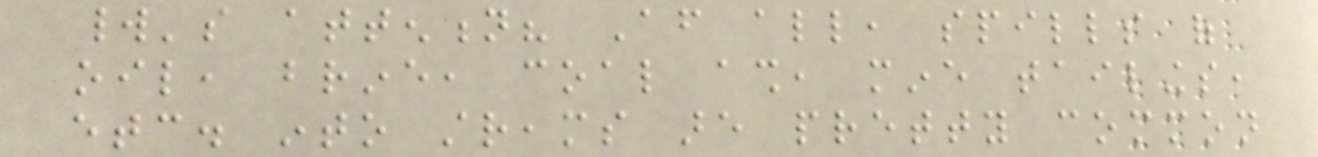world's attention? After all, spills of
oil, brine, coal ash, mine tailings,
etc. into streams are pretty common
